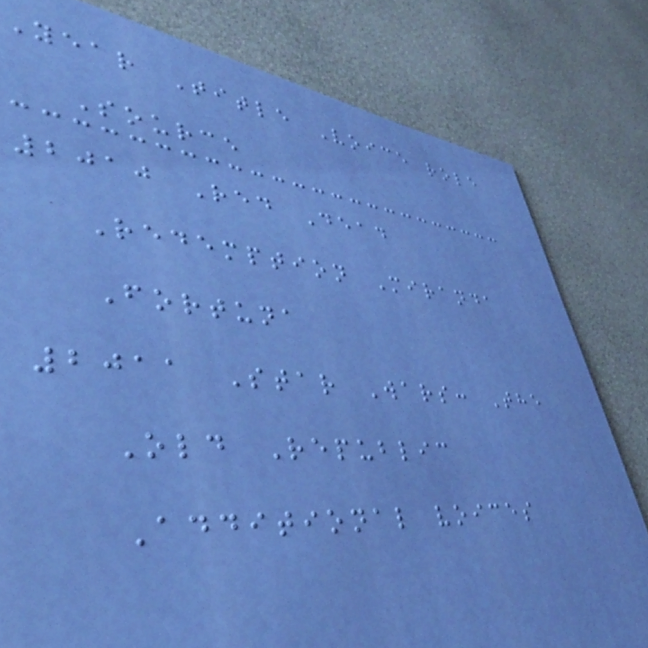Year Title Voice role
Source
2010 Red Dead
Redemption Miranda
Fortuna
2011 Star Wars: The
Old Republic
Additional voices
